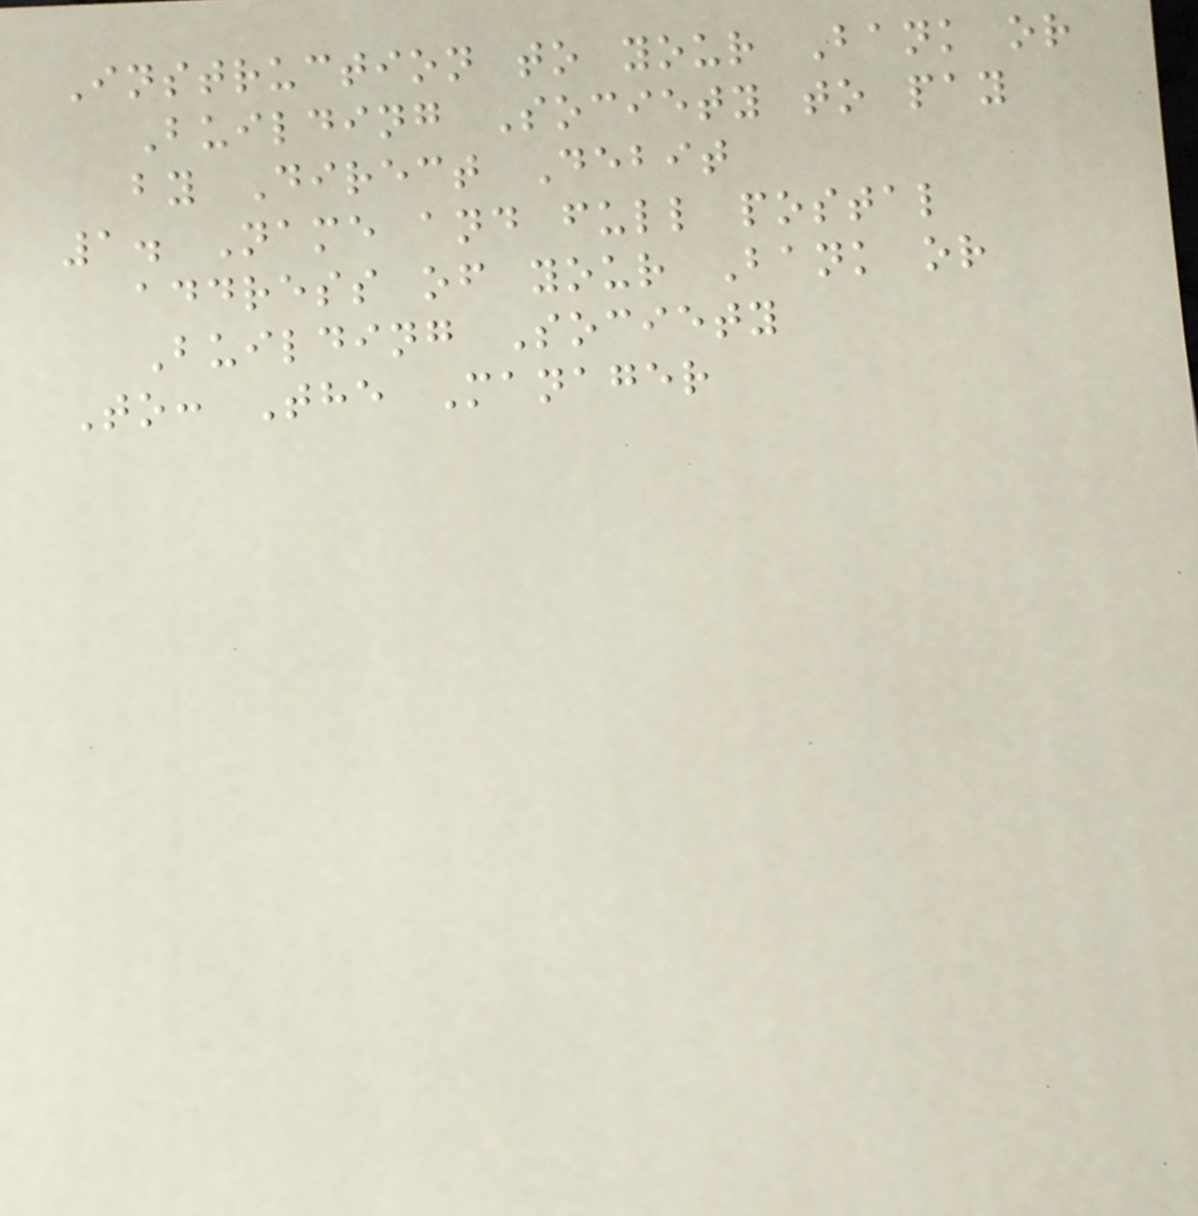Instruction to your Bank or
Building Society to pay
by Direct Debit
1. Name and full postal
address of your Bank or
Building Society
To: The Manager
